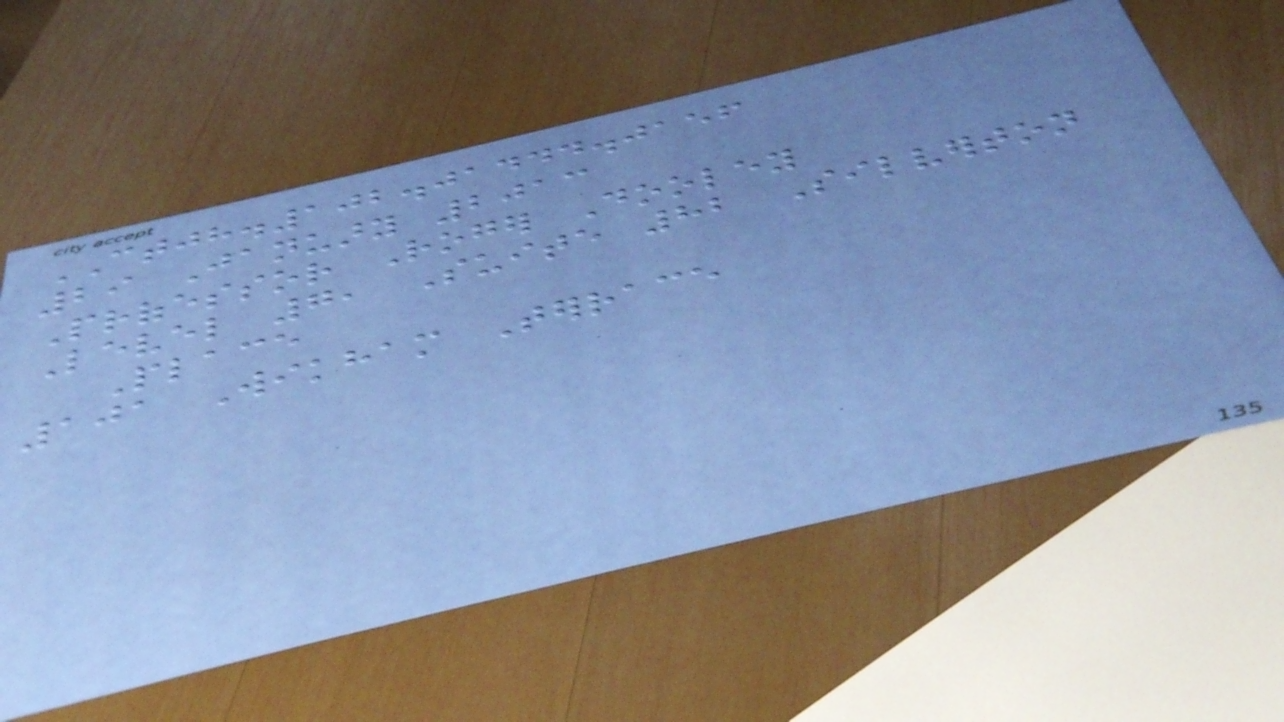CTJH.102.01444.0156
29 January 2013
Professor Roger Dooley
Level 7, Suite 82 Silverton
Place
101 Wikham Terrace
